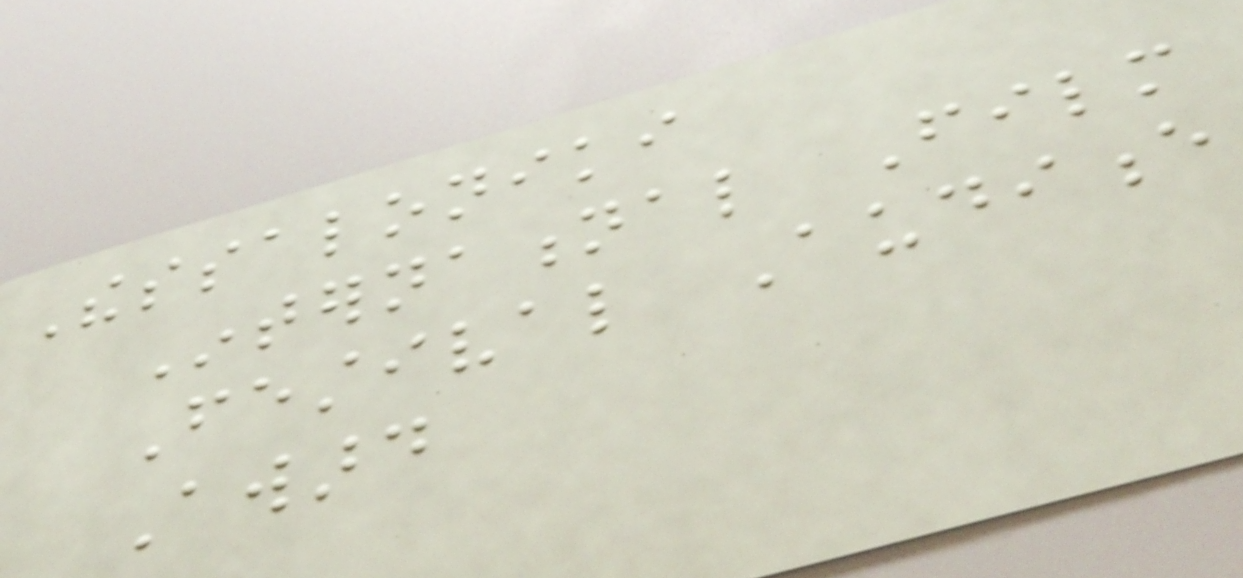Thessaloniki
International Film
Festival Audience
Award
